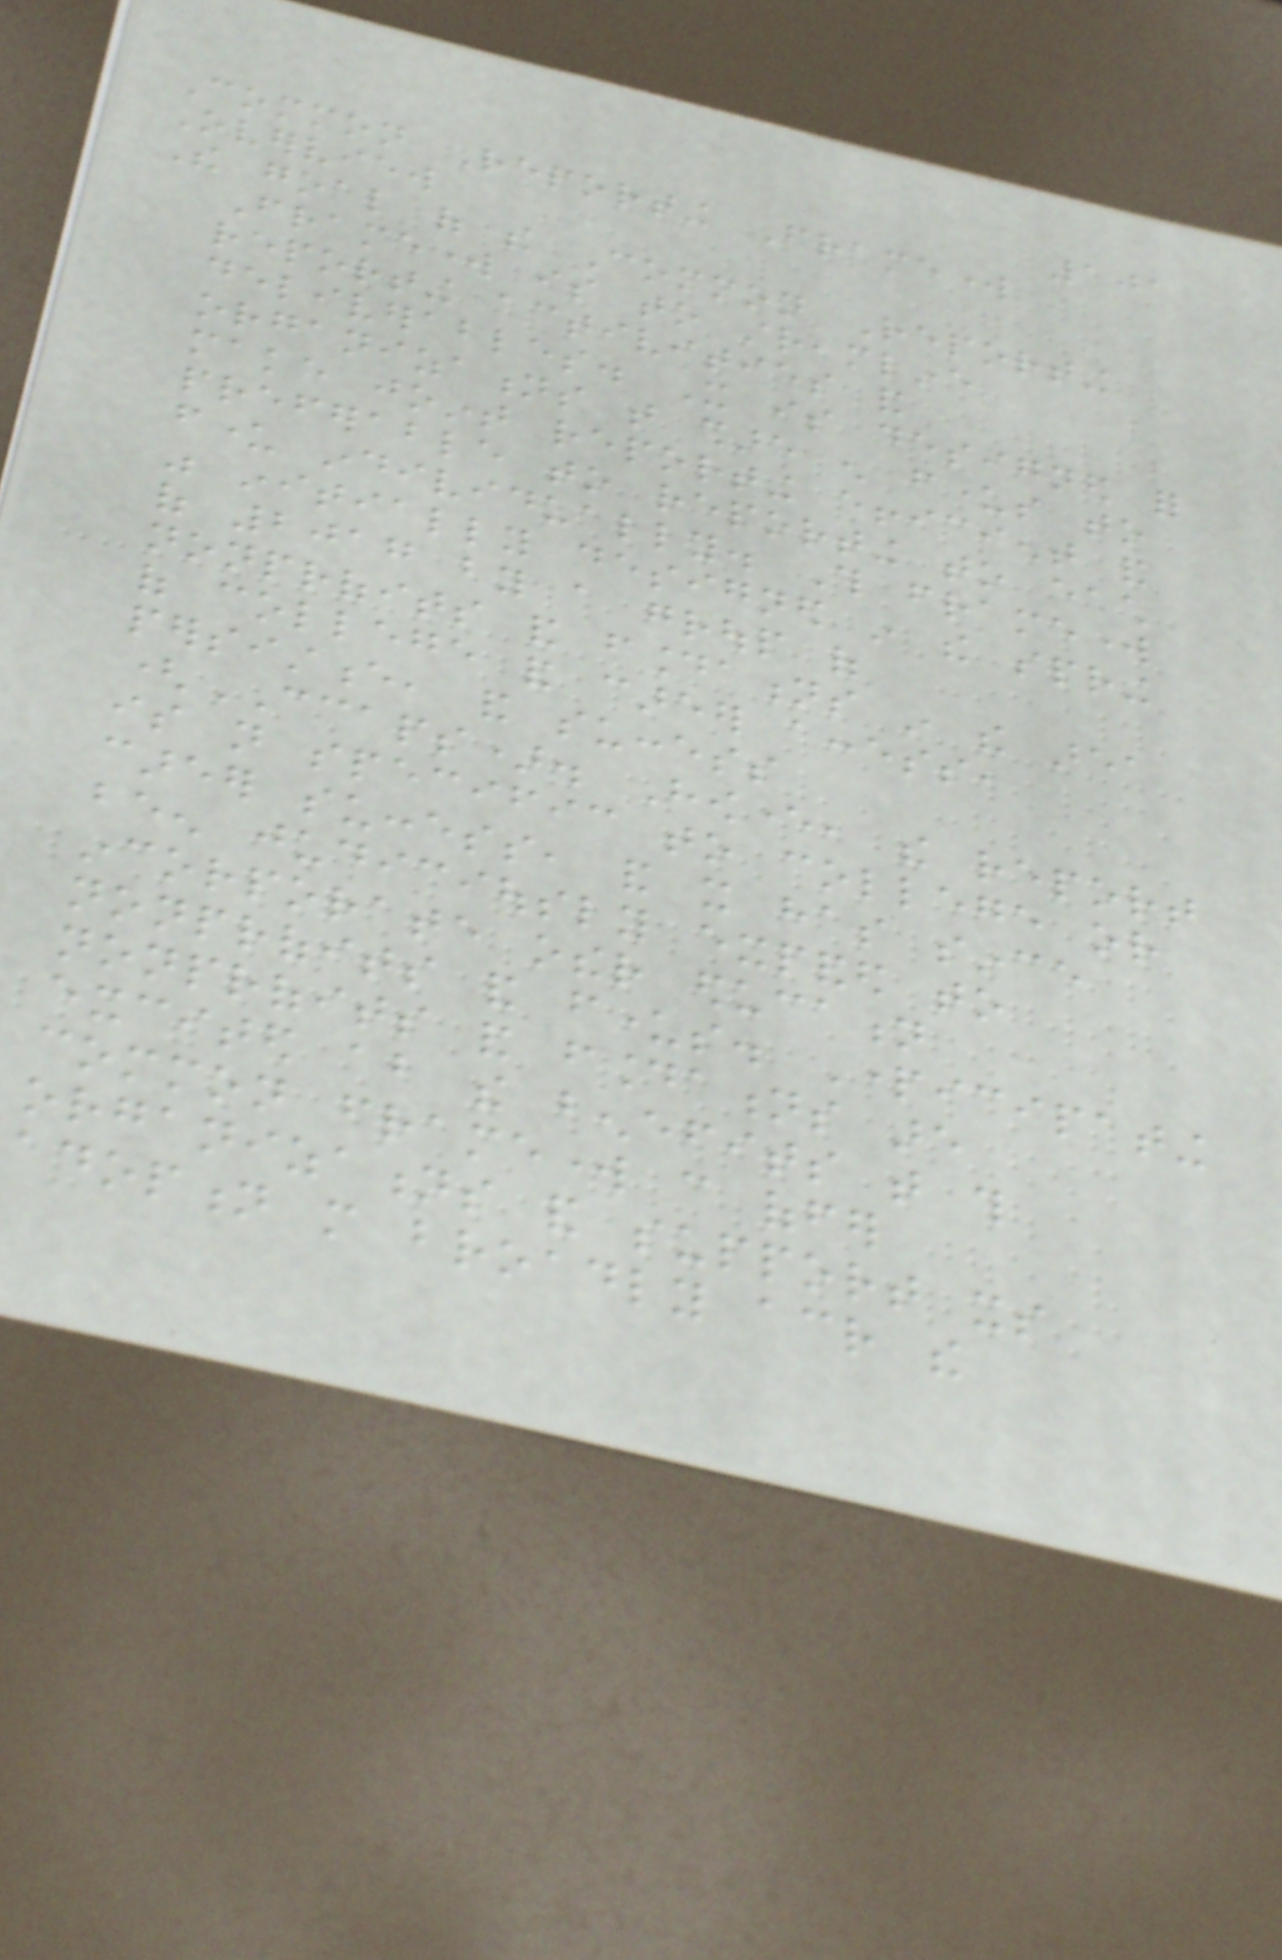101
Common Reporting Framework
Overview
The goal of the Common Reporting
Framework is to streamline
reporting activities and
deliverables. It is designed for
organizations that share enough funders to
make joint reporting efficient and
preferable to reporting to each
funder individually. This framework
was initially designed in the spring
of 2017 by a group of
nonprofits and foundations in the area
of college and career access,
persistence, and success
(CCAPS). However, the report
is not specific to college or
career success, and it has since
been judiciously expanded to
incorporate other education
nonprofits and funders. Participating
nonprofits and foundations are
excited about the benefits that this
common framework can offer
organizations and support its
adoption more broadly across the
